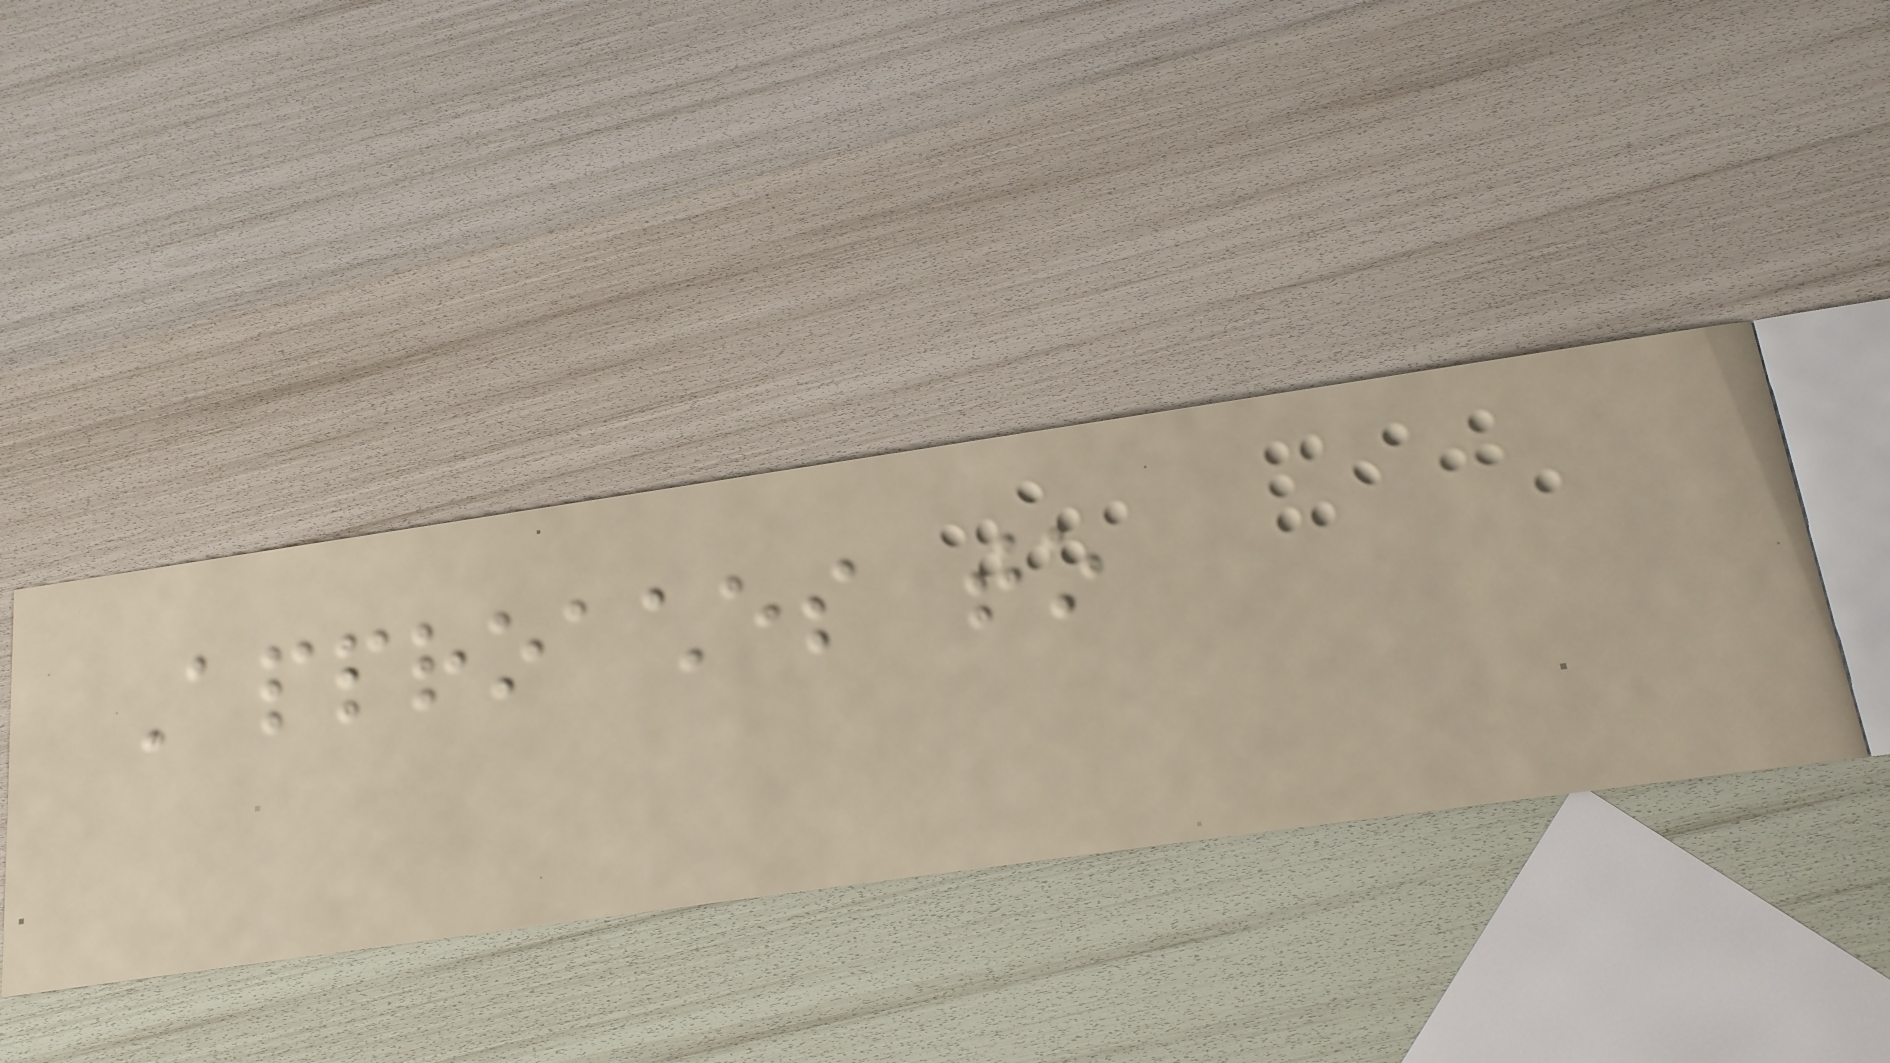Approaches to
